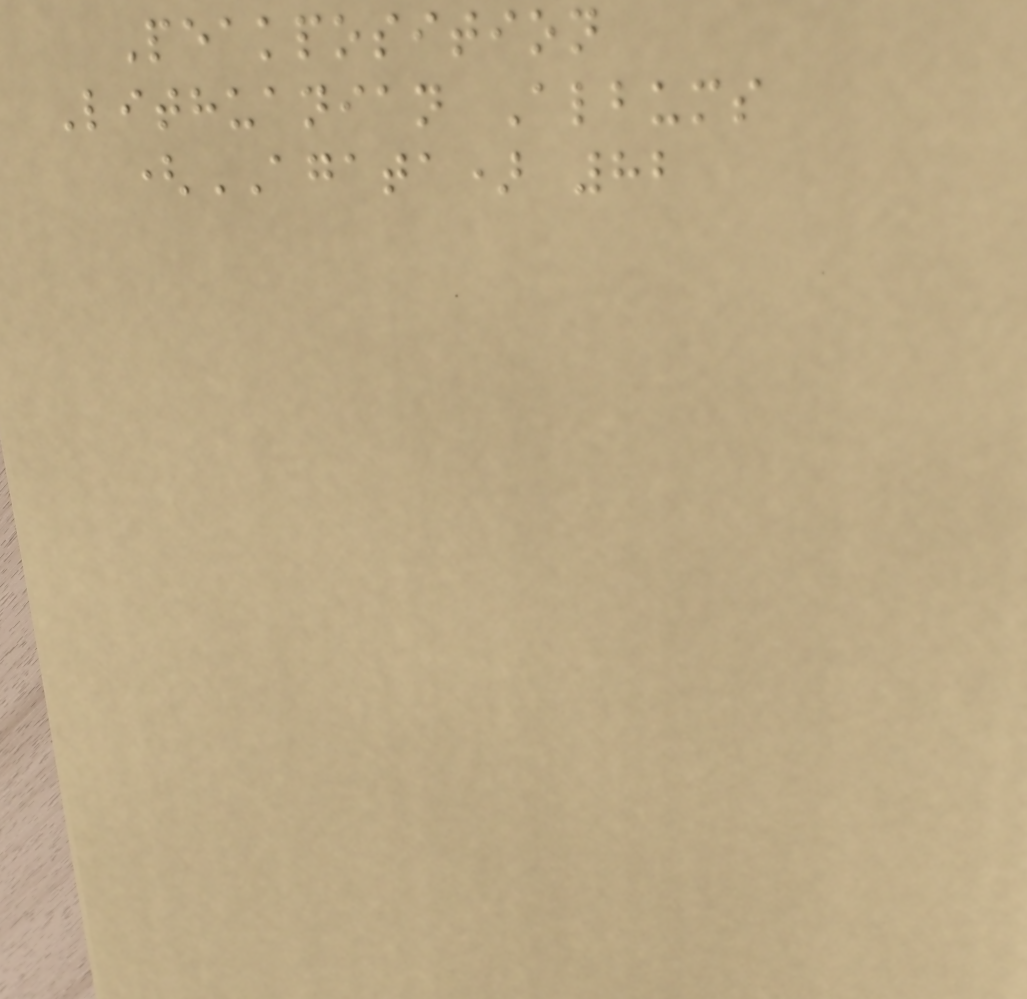Peakposition
Lithuanian Albums
(AGATA) 82
